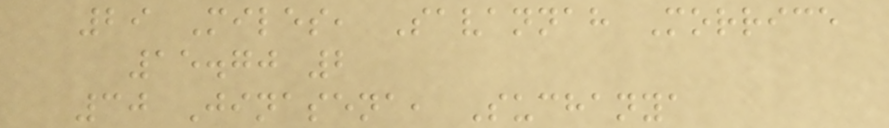29 Miles, Savannah Morrice
15.70 2
30 Jinasena, Suchanya
